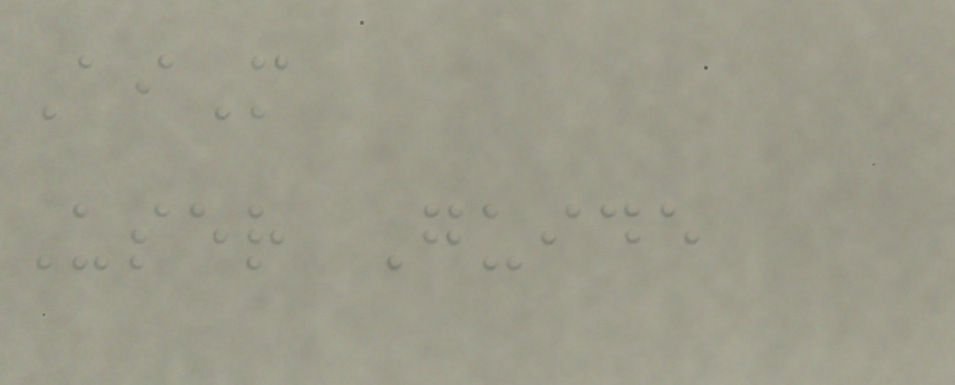AiM
User Guide
